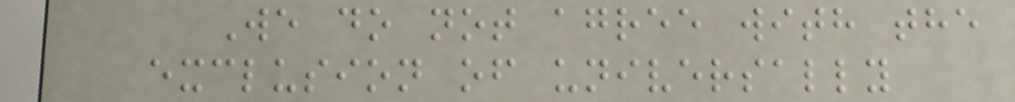We do not agree with the
exclusion of universally
